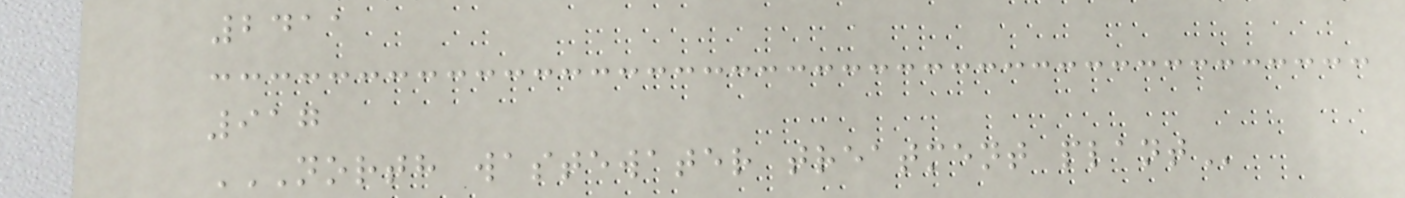2411
917
NORTH WASTEWATER TREATMENT PLANT
